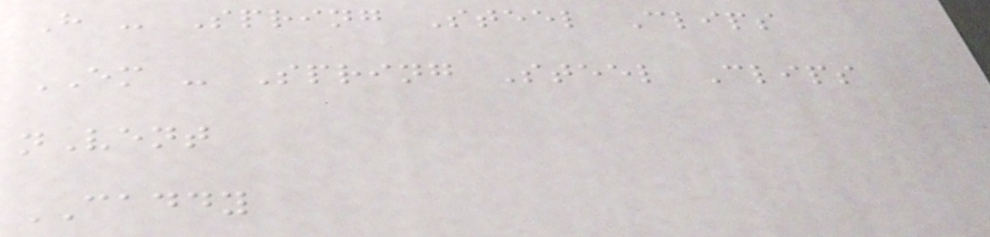H - Spring Steel Clips
EM - Spring Steel Clips
nVent
CADDY
